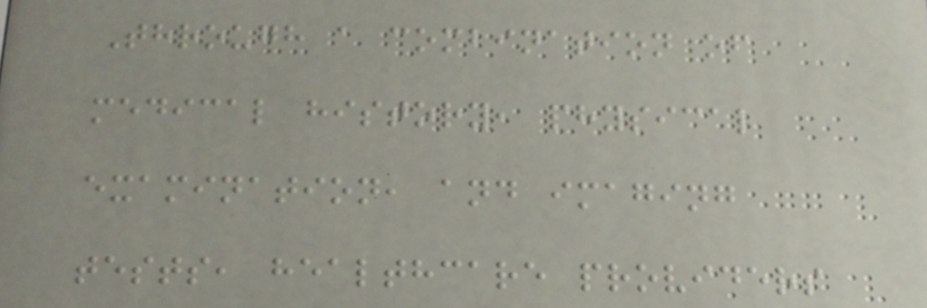Through a combination of
medical history, physical
examination, and imaging
tests, healthcare providers
